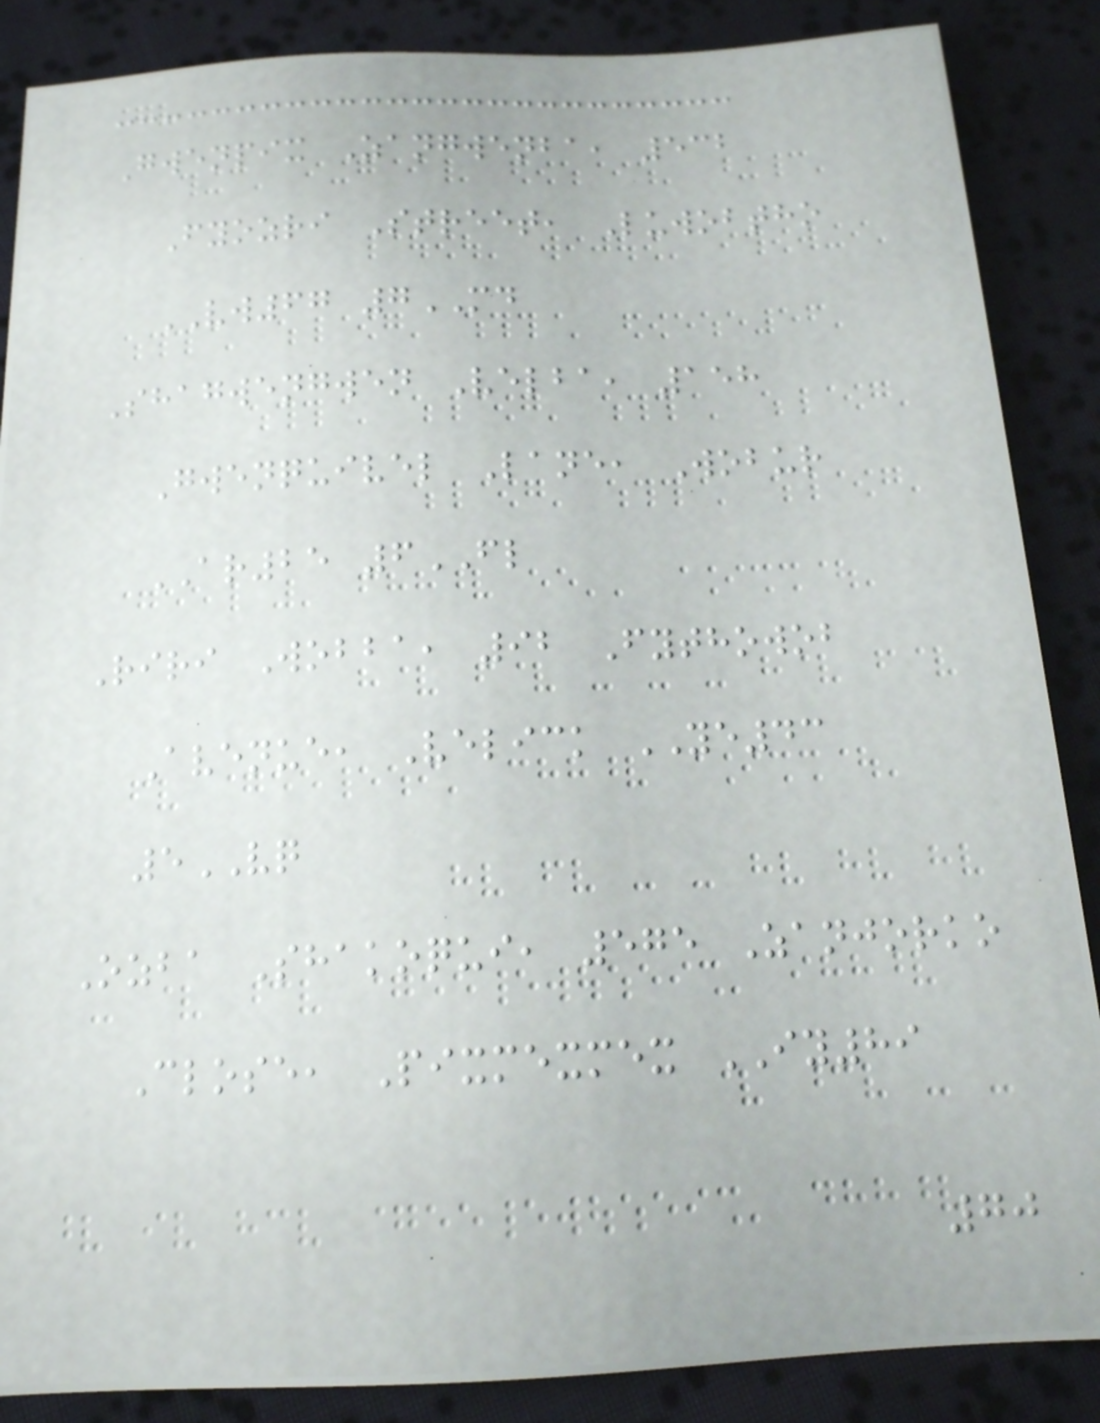Gwenpix Zangwenba, 532
Fyozri Street, Luwobtho
VW67 7MD
Shagwengwen Velba, 158
Gwenquivel Lane, Wobur
AR25 6FL
Riri Wobba, 92 Fythowob
Avenue, Velick YE43
5VQ
Ozba Shakoqui, 575 Zanjorko
Close, Pixmexmex IY89
70
